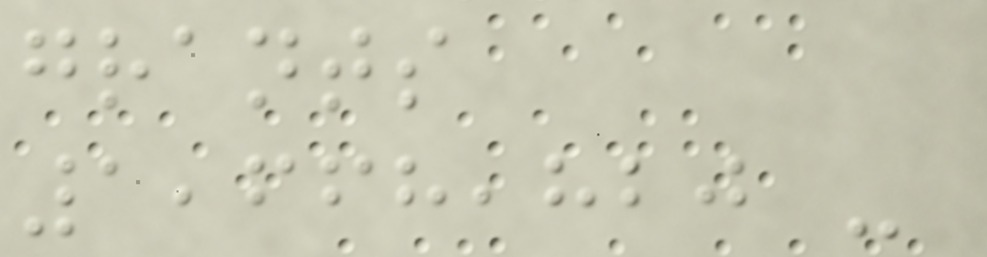grants
1,668,820 -
